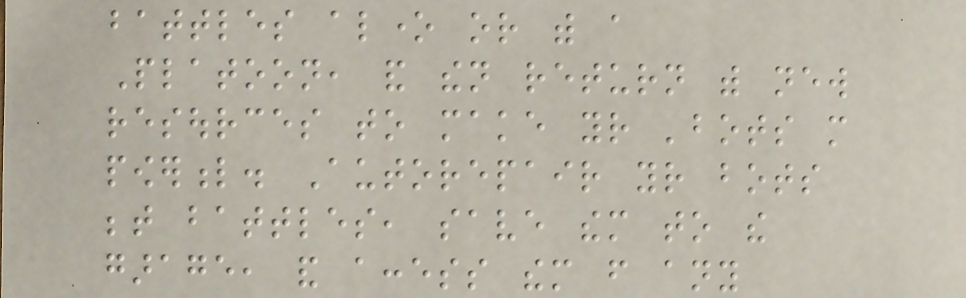battles alone or with a
Platoon, and then return with new
resources to make your 'bots more
powerful. Autorepair your bots
between battles, save them to the
garage, and access them from any
